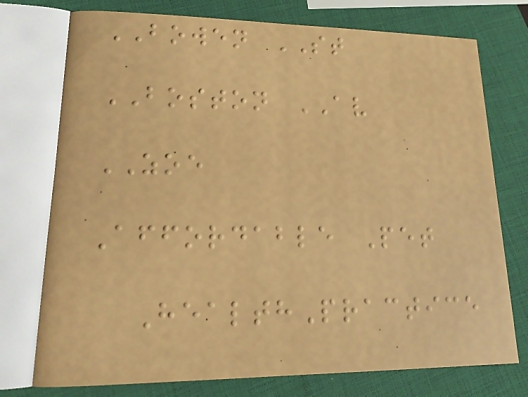BOWEN ST
BOSTON AV
ZOE
Affordable Pet
HealthPractice
